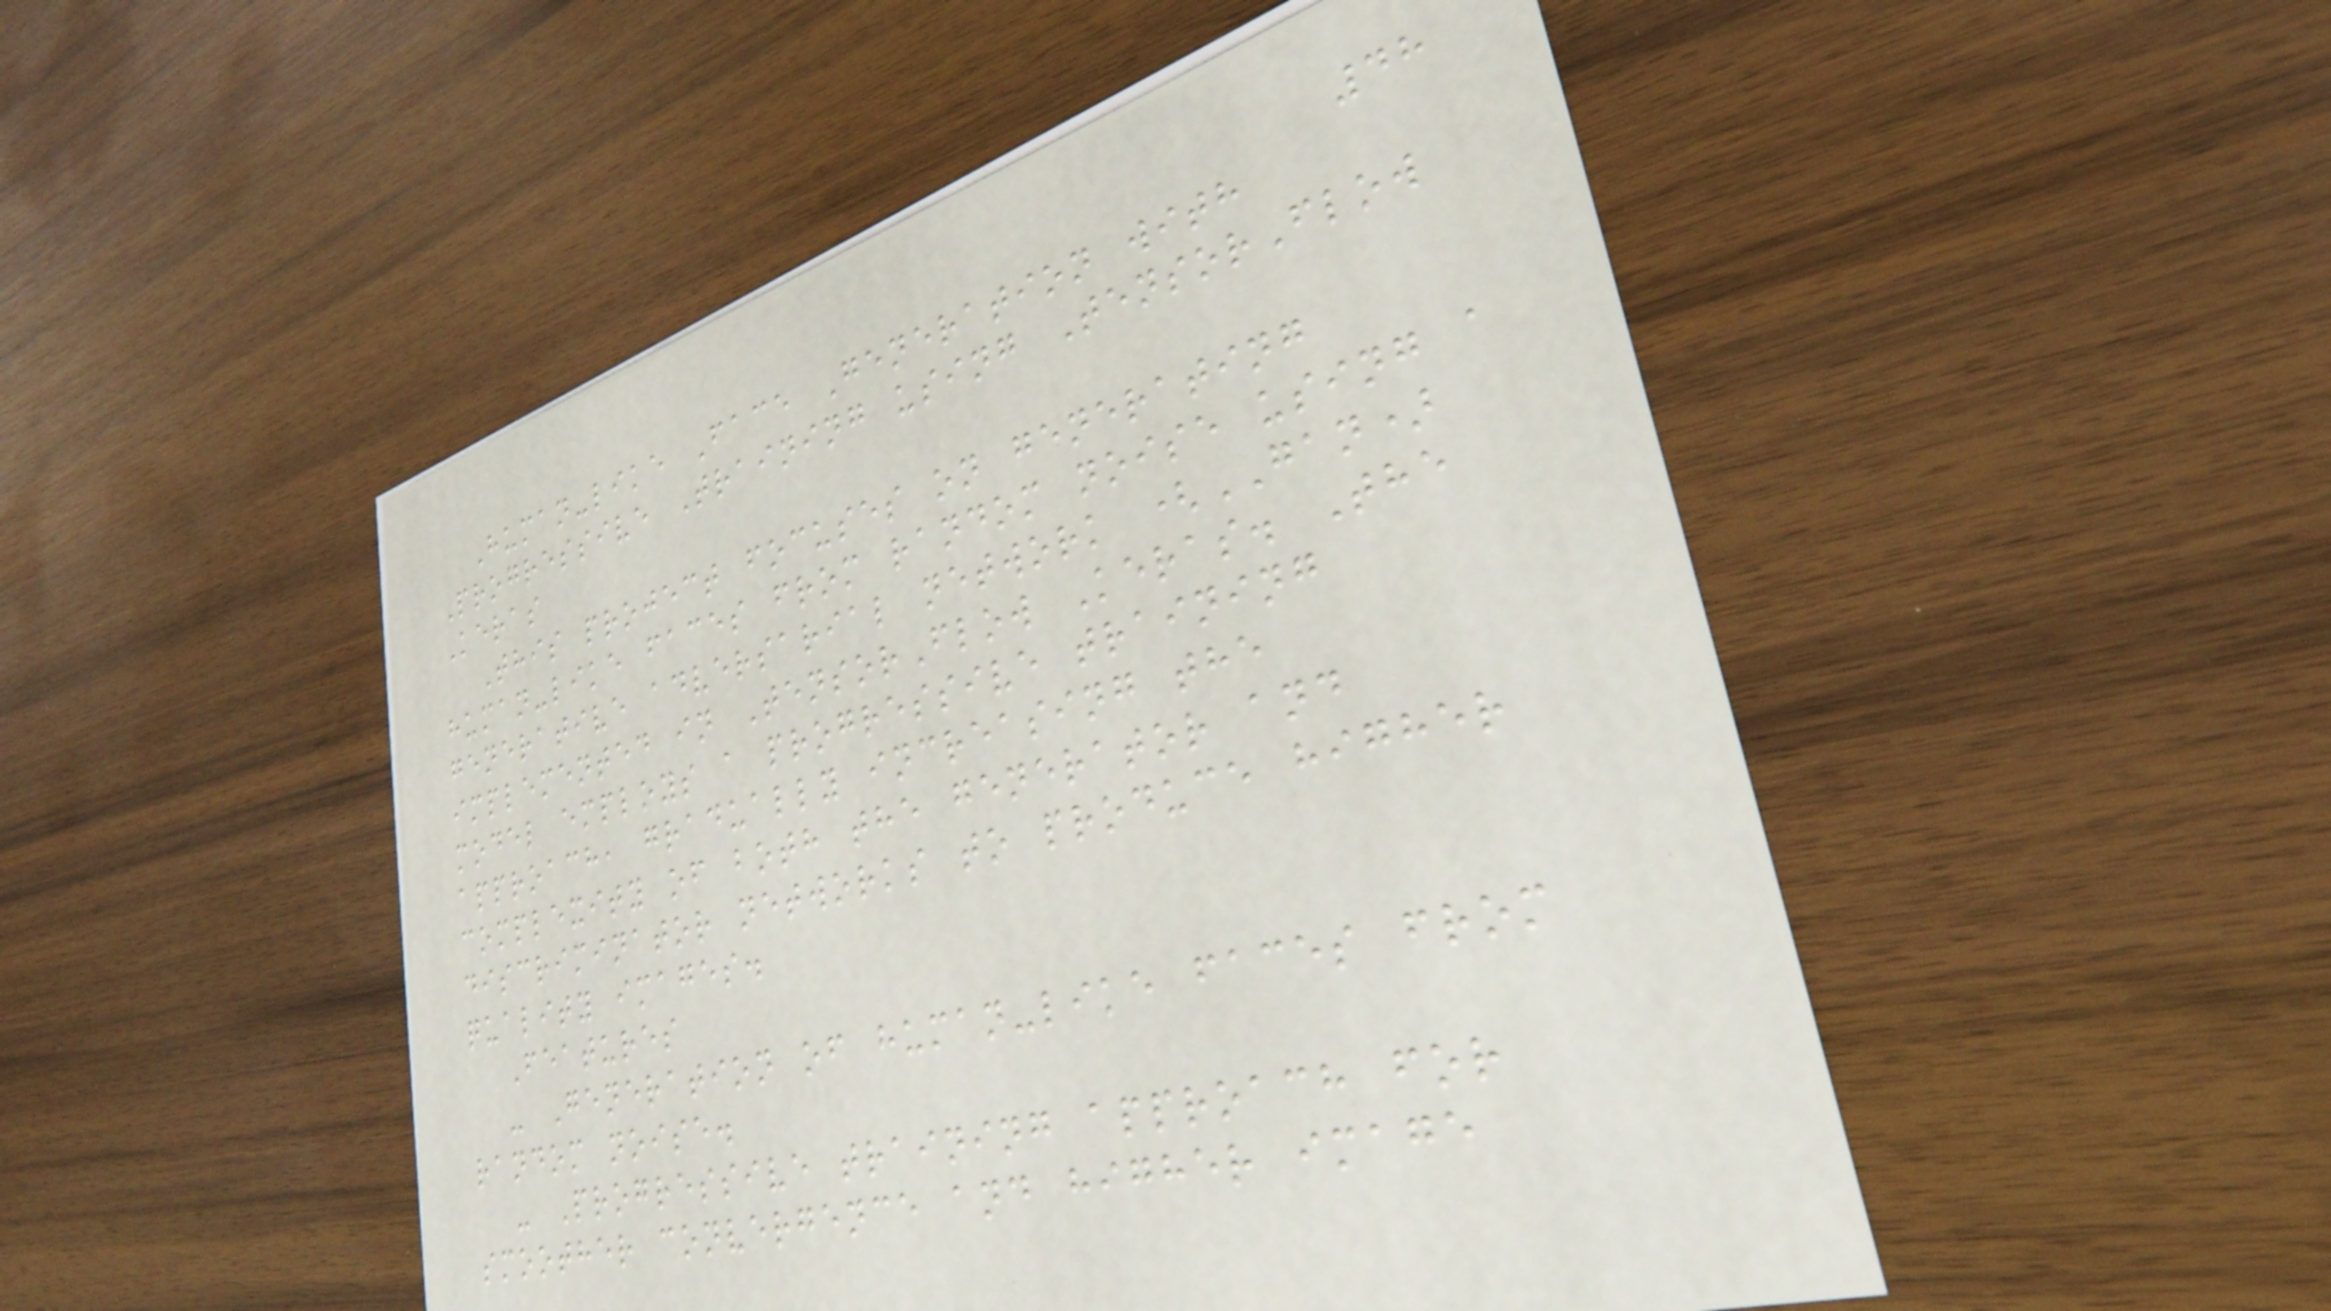48
Human-like Face Generation with
Progressive Training using TensorFlow
Keras
This project focuses on generating
human-like faces from random noise using a
generative adversarial network (GAN)
implemented in TensorFlow Keras. The
model employs a progressive training
approach, gradually increasing the
complexity of both the generator and
discriminator networks to produce higher
quality images.
Features
- Generation of human-like faces from
random noise.
- Progressive training approach for
smoother convergence and higher image
